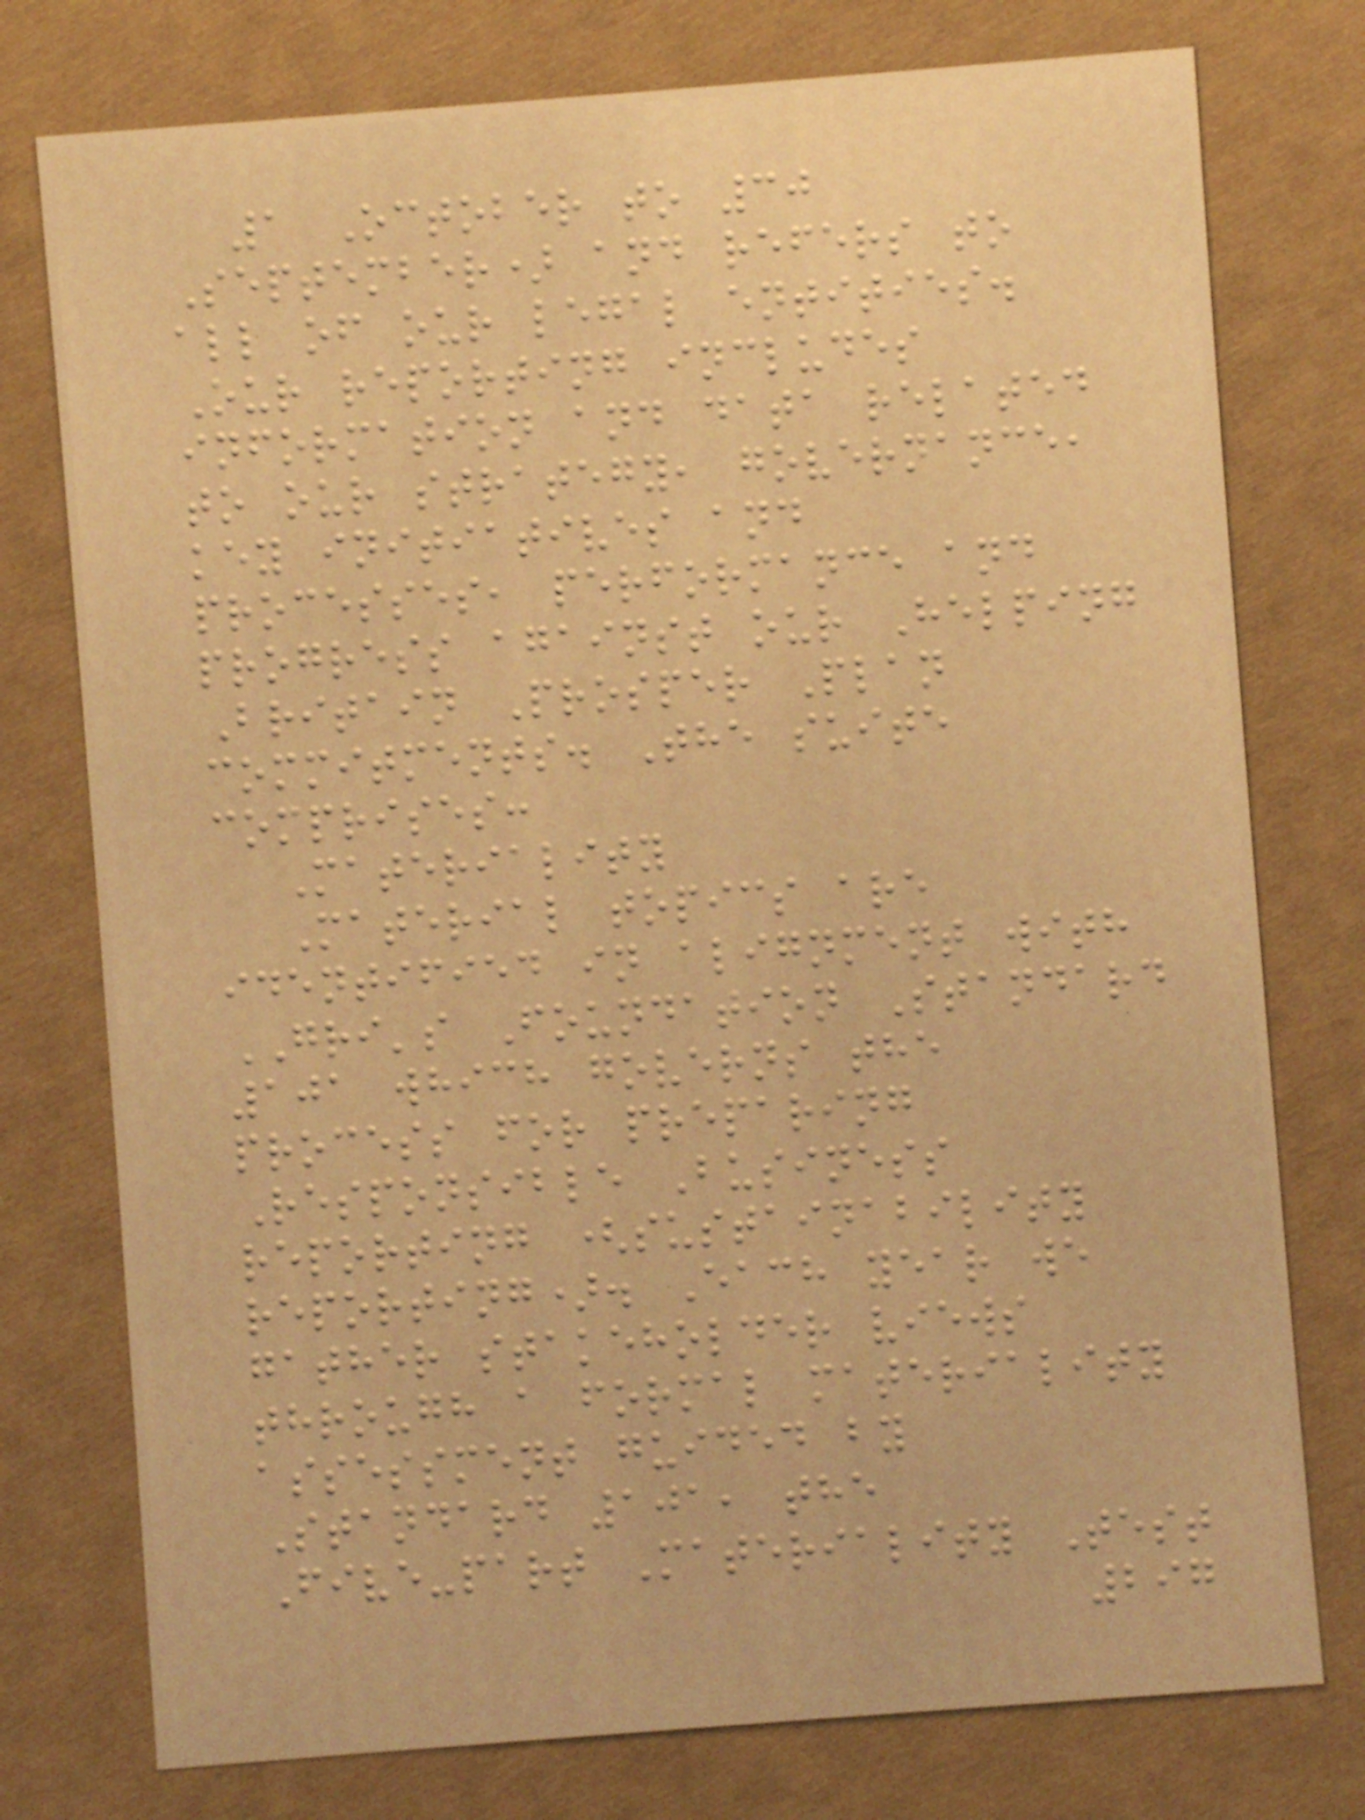1 October to 30
September) and refers to
all of our legal entities.
Our reporting includes
information and data related
to our strategy, governance,
key initiatives and
processes, performance and
progress against our Helping
Britain Prosper Plan
commitments. The suite
comprises:
Materiality
Material topics are
identified in alignment with
GRI's Foundation Standard
101 which governs the
process for preparing
Responsible Business
reporting (sustainability
reporting). Each year we
gather stakeholder views
through a formal materiality
assessment guided by
Standard 101, the
Five-part Materiality Test
297
